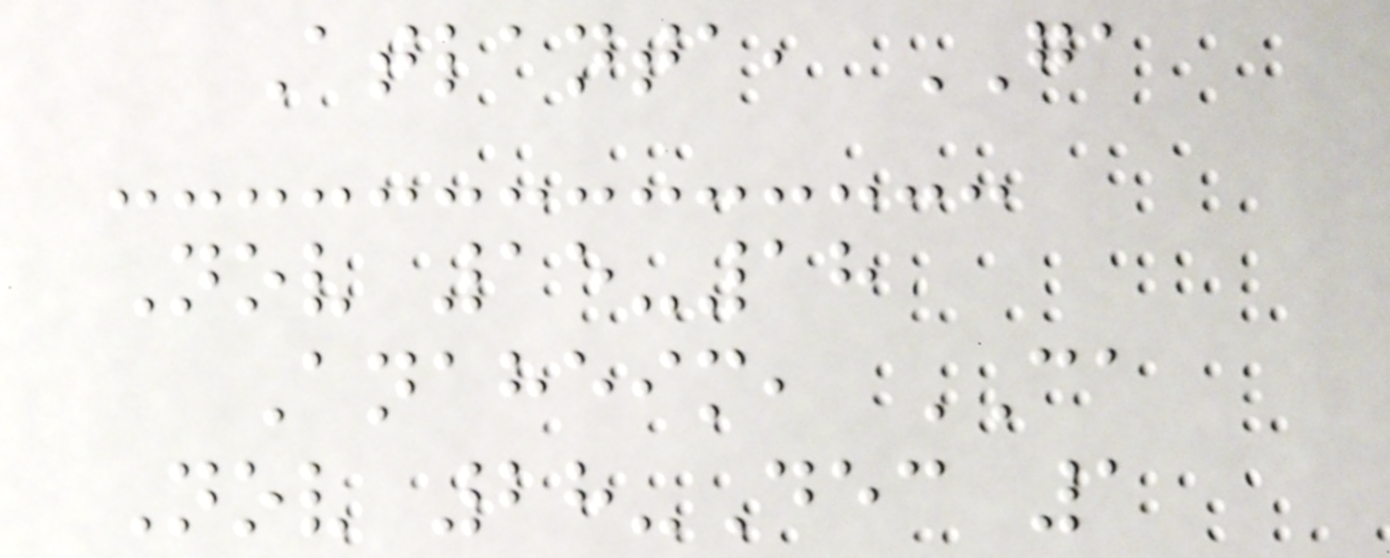Atlanta, GA
Nov 15-18
Anaheim, CA
Nov 28-Dec 1
